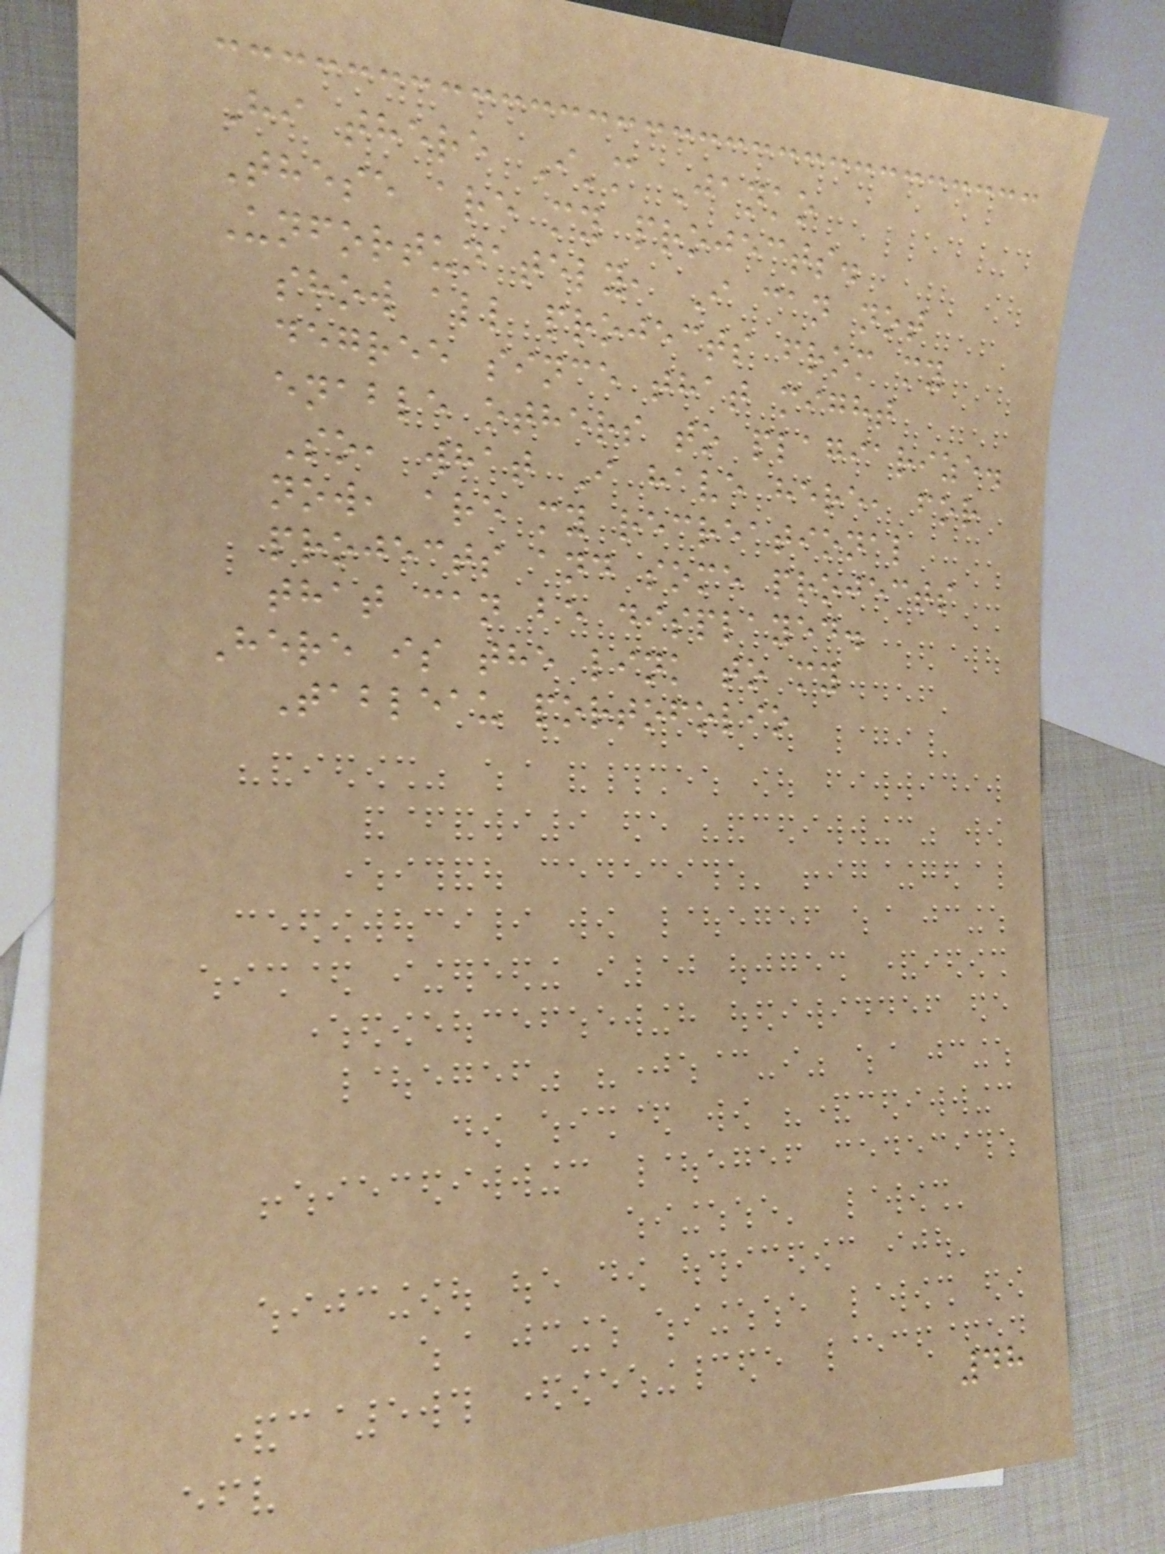Hi there I'm Janko
These are my projects.
Unfortunately, I can not
show all projects from my
degree since that might
enable others to plagiarize.
So, what I have here, for
now, are my recreational
projects and some projects
that can be displayed.
Here is the link to my
Tableau portofolio
48
